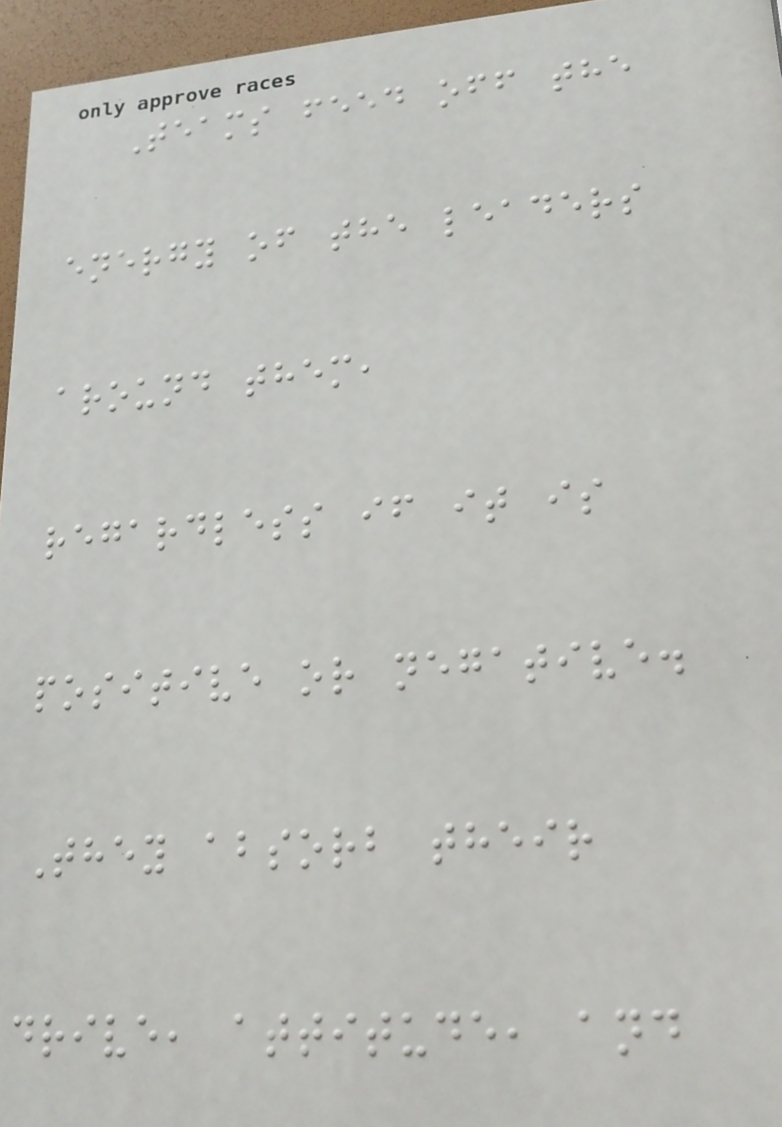Teams feed off the
energy of the leaders
around them,
regardless if it is
positive or negative.
They absorb their
drive, attitude, and
